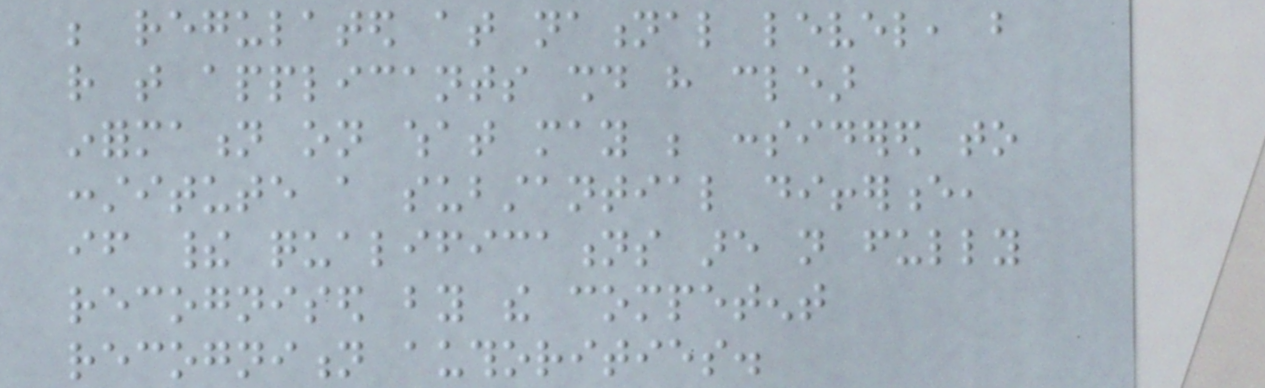be regulated at national level, but
rather that applicants should have clear
information on what may be considered to
constitute a substantial difference,
if their qualifications are not fully
recognised by the competent
recognition authorities.
